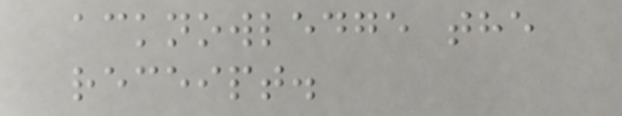acknowledge the
receipt.
